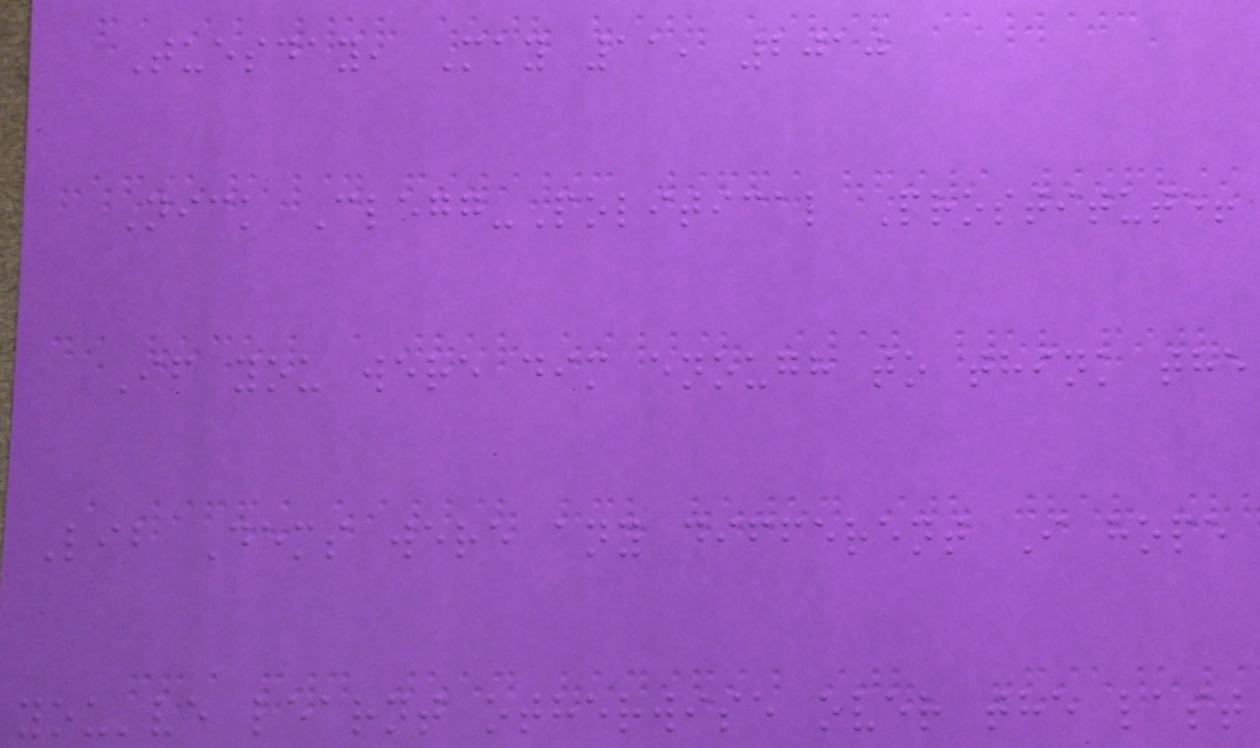Tuesday, May 11, 2010
Nick Clegg-Political Prostitute!
If you were dim enough to think the
Lib Dems were any different I hope
you've learnt otherwise over the last
